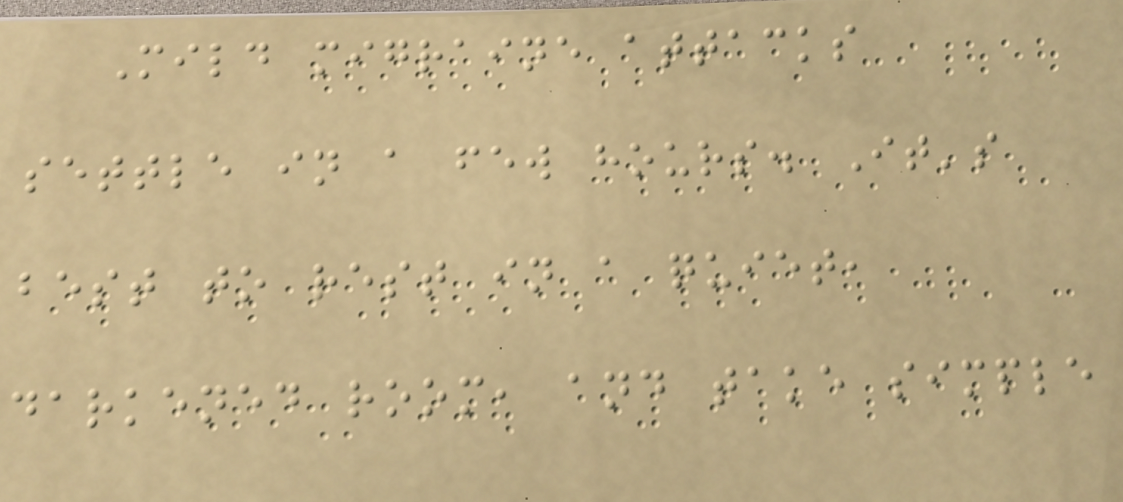Mild migraine attacks
settle in a few hours. It's
best to rest in a quiet,
darkened room, and take simple
